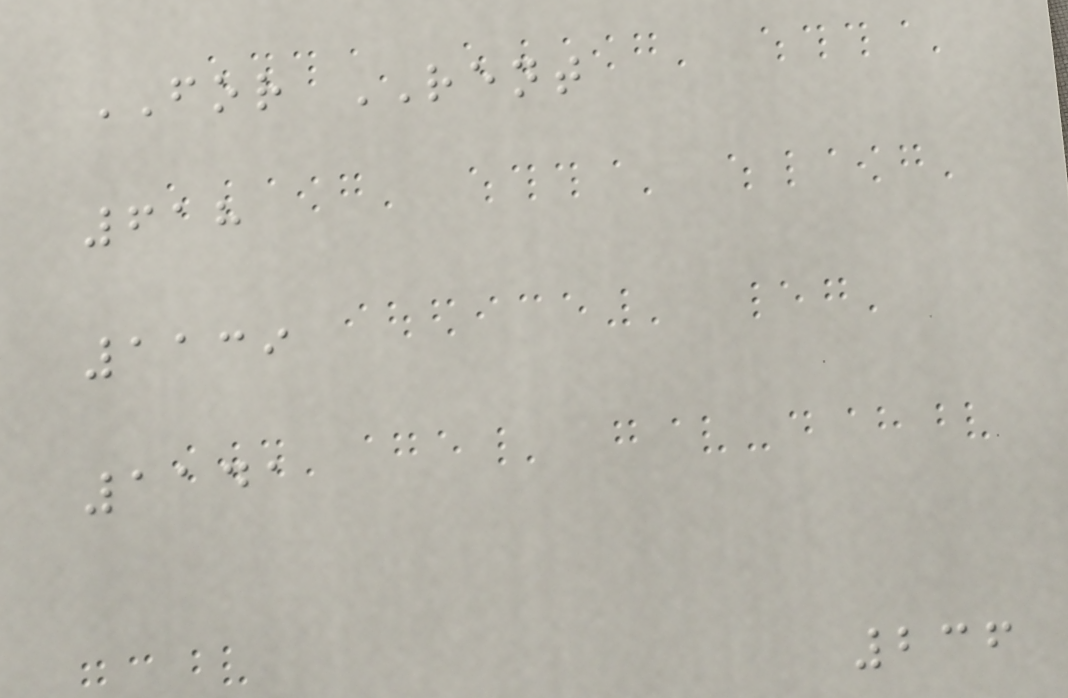FOR RENT
618
1139
1141
236
